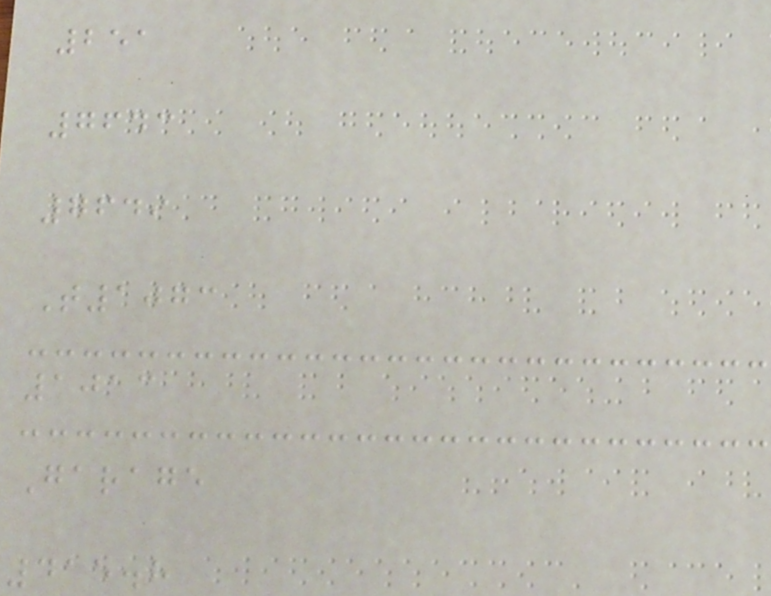251
7643
7649
T1073
1013
Garage
415.8
